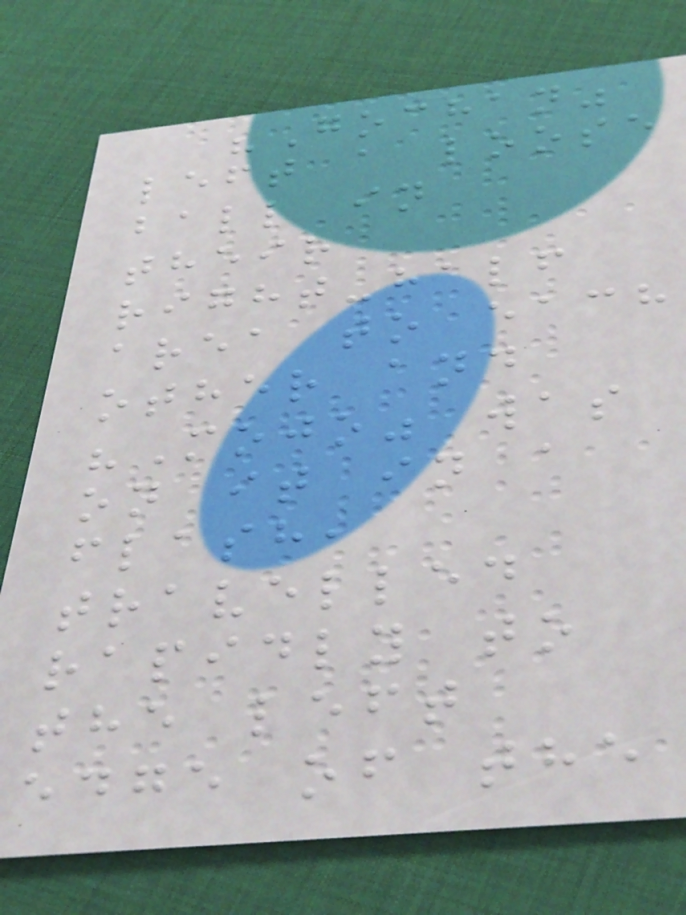"Gochan"
left a loose
ball in
their
right-half
area to each
other and
"Mojo" was
on it in a
flash,
travelled
rapidly to
the left
edge of the
